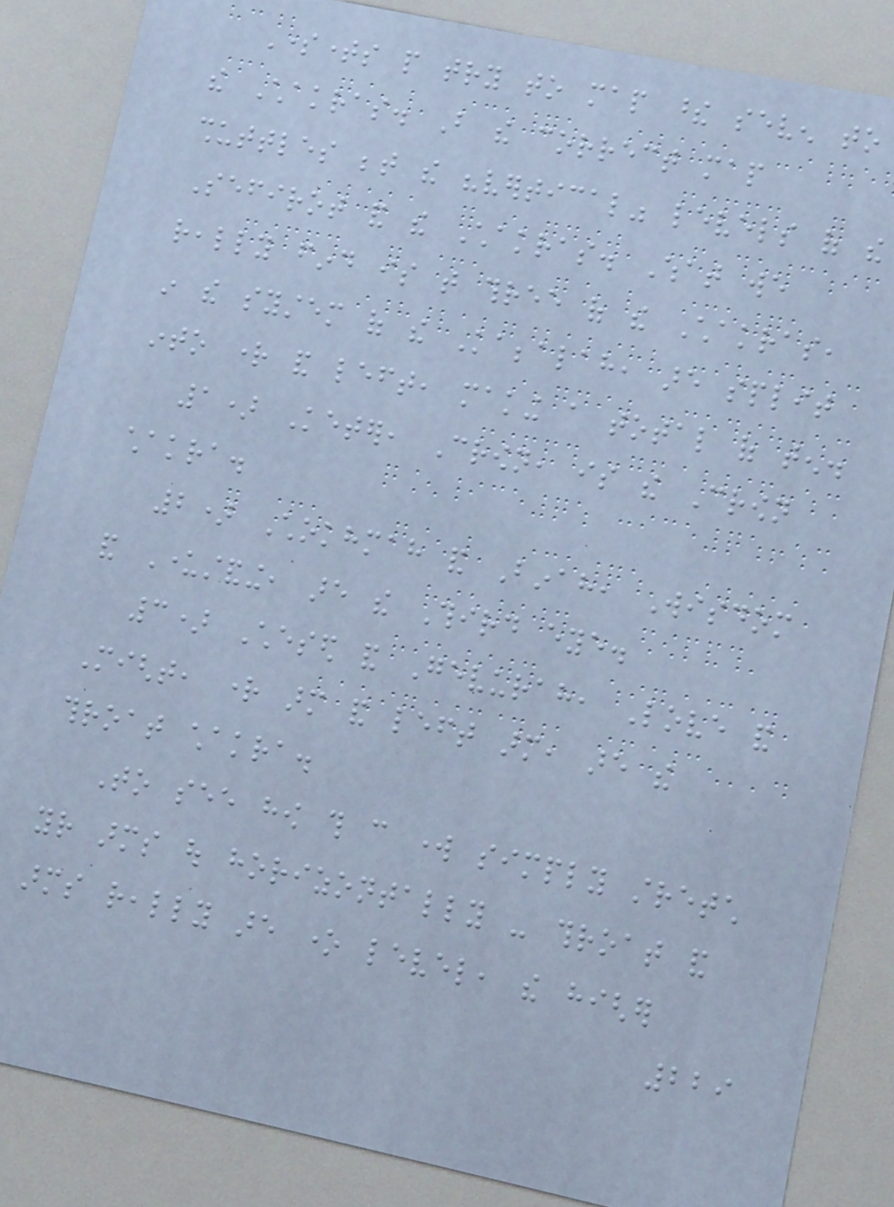Sometimes people try to map these seven to
the Chakras. But the correct map
shuttles between the "vertical" levels of the
Sefirot and the Chakras. What we
really find is that three of the Chakras,
in the system of the Kabbalah, are split
into right and left, making a total of ten.
1) Keter, Crown, is the Crown
chakra.
2) Chokhmah and Binah, Wisdom
and Understanding, are the Third eye.
3) Chesed and Gevurah, Love and
Might, right arm and left arm, are the
throat chakra.
To see how this can work simply stretch
your arms out horizontally - throat and
arms really are one level, the higher
229
